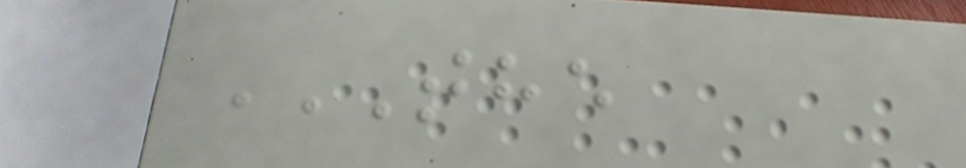THE
